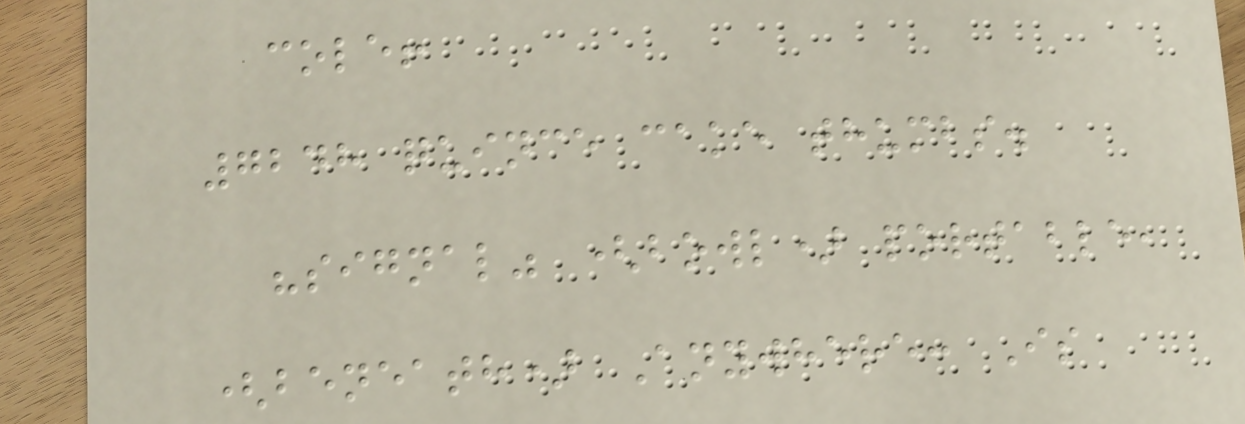cole!
7248 quince cake thumbs.
"signal" (bowl) portable,
(beneath) Anywhere: Is
